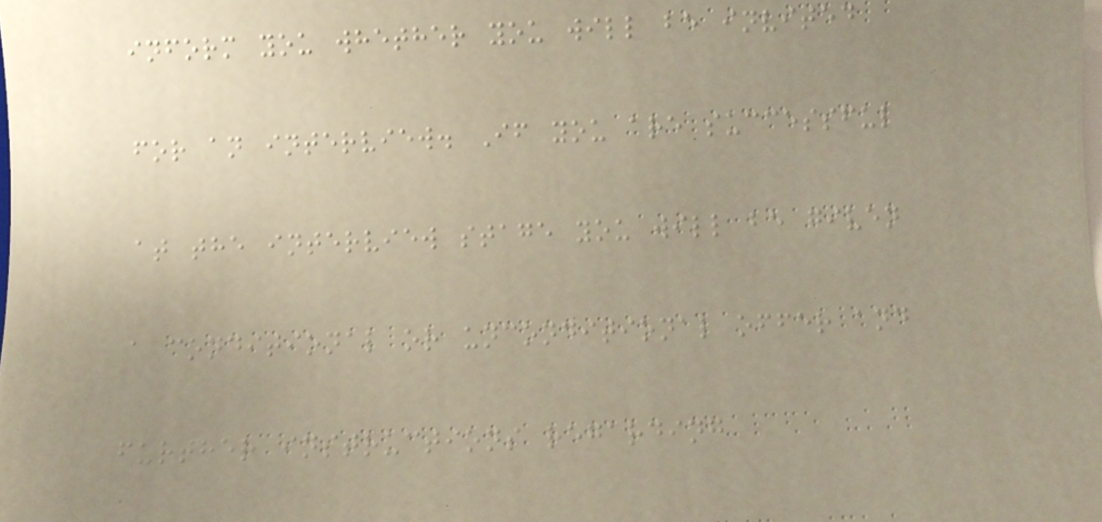inform you whether you will be invited
for an interview. If you are successful
at the interview stage you will be given
a conditional or unconditional offer and
further instructions regarding
